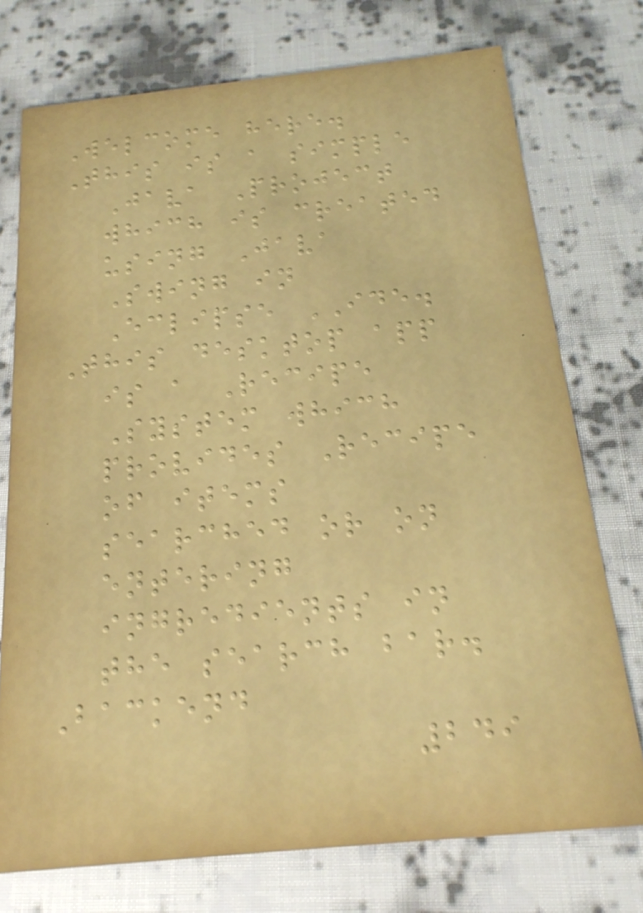Welcome here.
This is a simple
Java Project
which is created
using Java
Swing in
Eclipse IDE.
This desktop app
is a Recipe
System which
provides Recipe
of items
searched or on
entering
ingredients in
the search bar.
Backend
249
